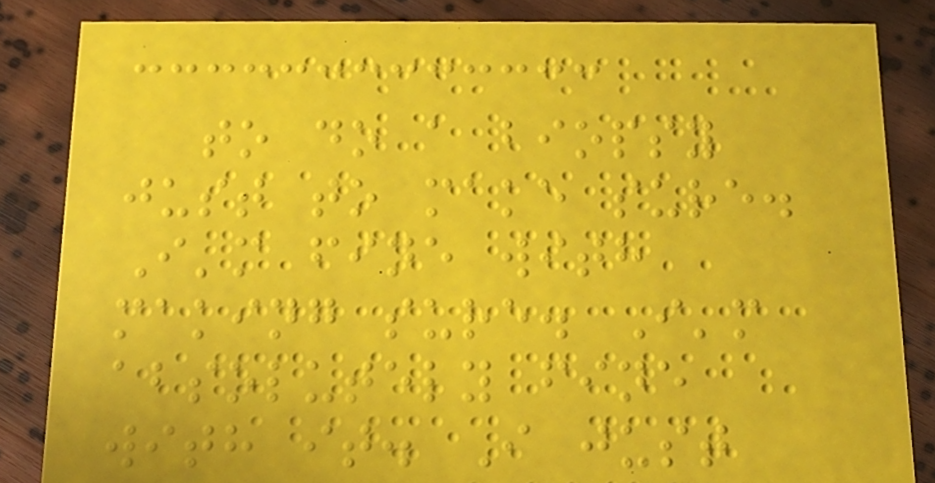to do a biopsy
just to make sure.
I'm fine with
making sure. I'm
absolutely fine
with it. I just
